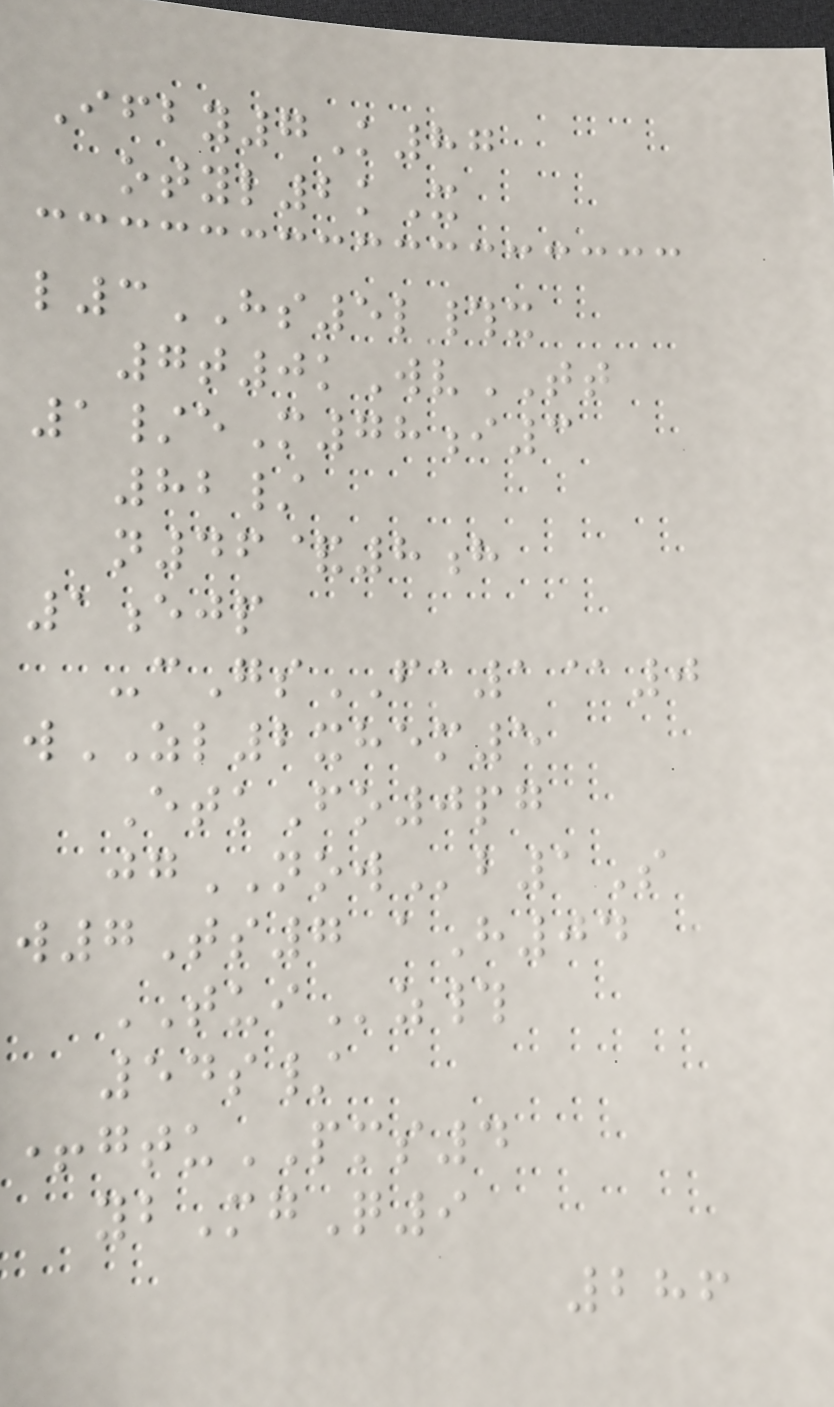Ifby7K87
otyl2kX
l3HS5l#x
7t0kWvTT
1/eM78i3
82/
n46&8h
1ejp
-cGsFA1@0
wZL2xhem5
EtkFo0pg
jgNOWb1S
w7Ts7 aH04
TUIz#
54s/
+gtuPMS4
ybMgQ9
286
